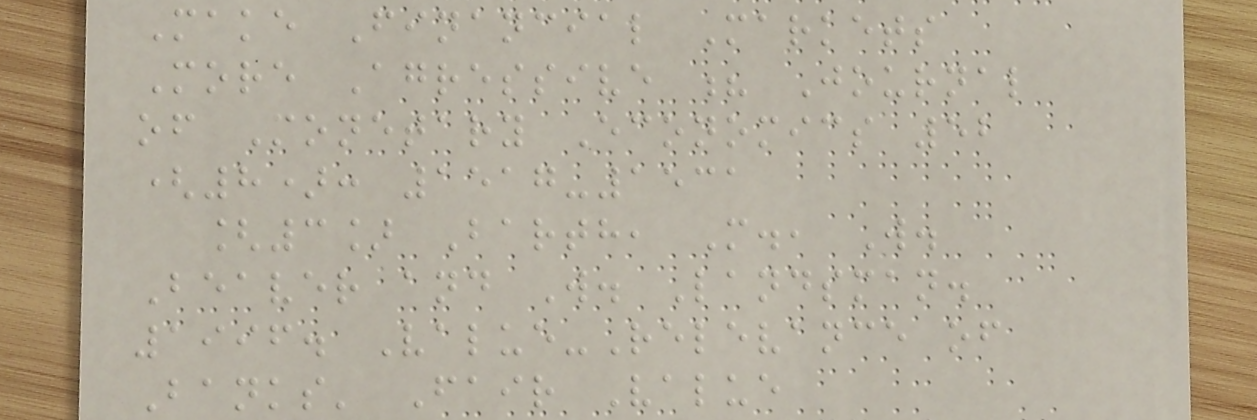Make Financial Markets
More Agressive ? Journal
of Monetary Economics 52
(8): 1517-1531
[3] Barth, M., W.
Beaver and W. Landsman.
1996. Value-Relevance of
Banks' Fair Value
